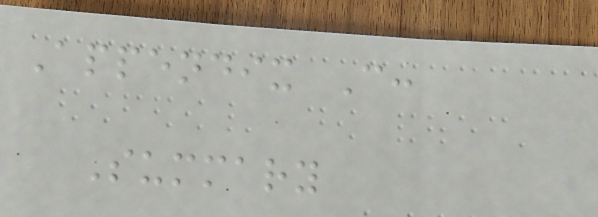Appendix C:
Summary
